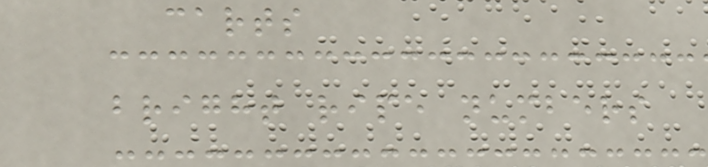carts
bright ripe numbers
